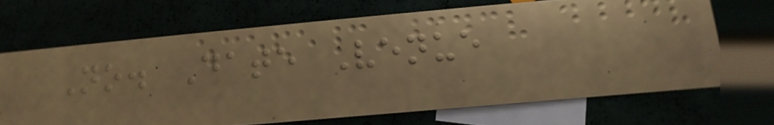No. Date Venue
